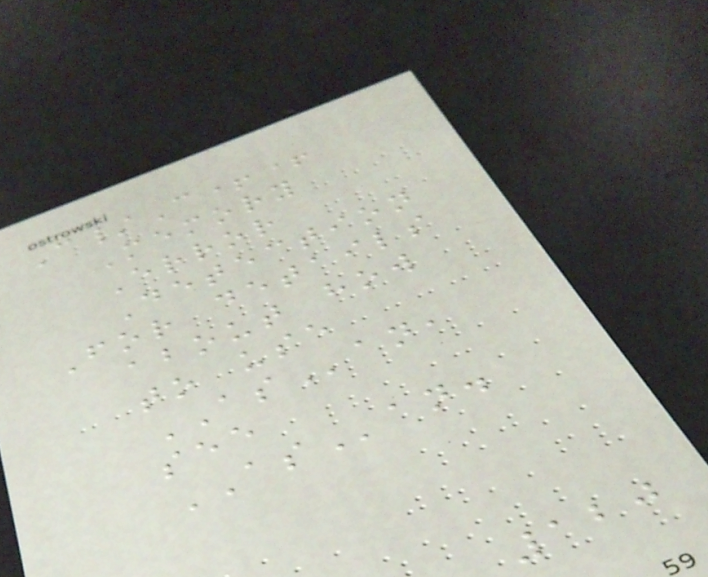C/C++
Memory
Error
Detection
For details
about how
to use
ASan,
see
ASan.
120
